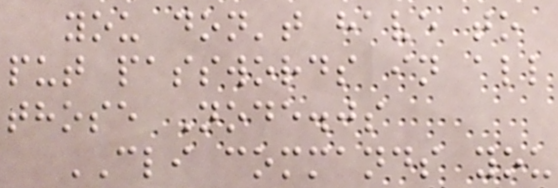you don't have to
put passwords in all
those Node.js
CLI commands you
